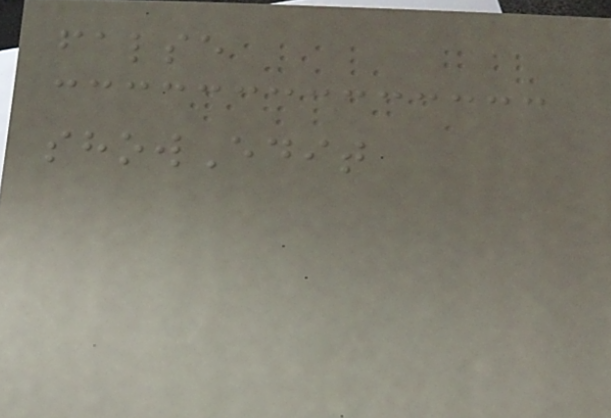false
showEdit
